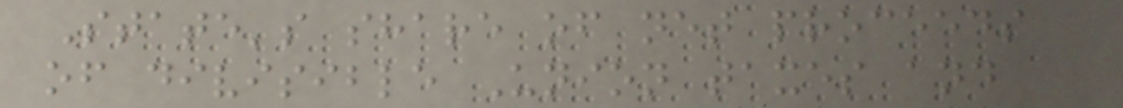State's share of net proceeds
of divisible Union taxes and
